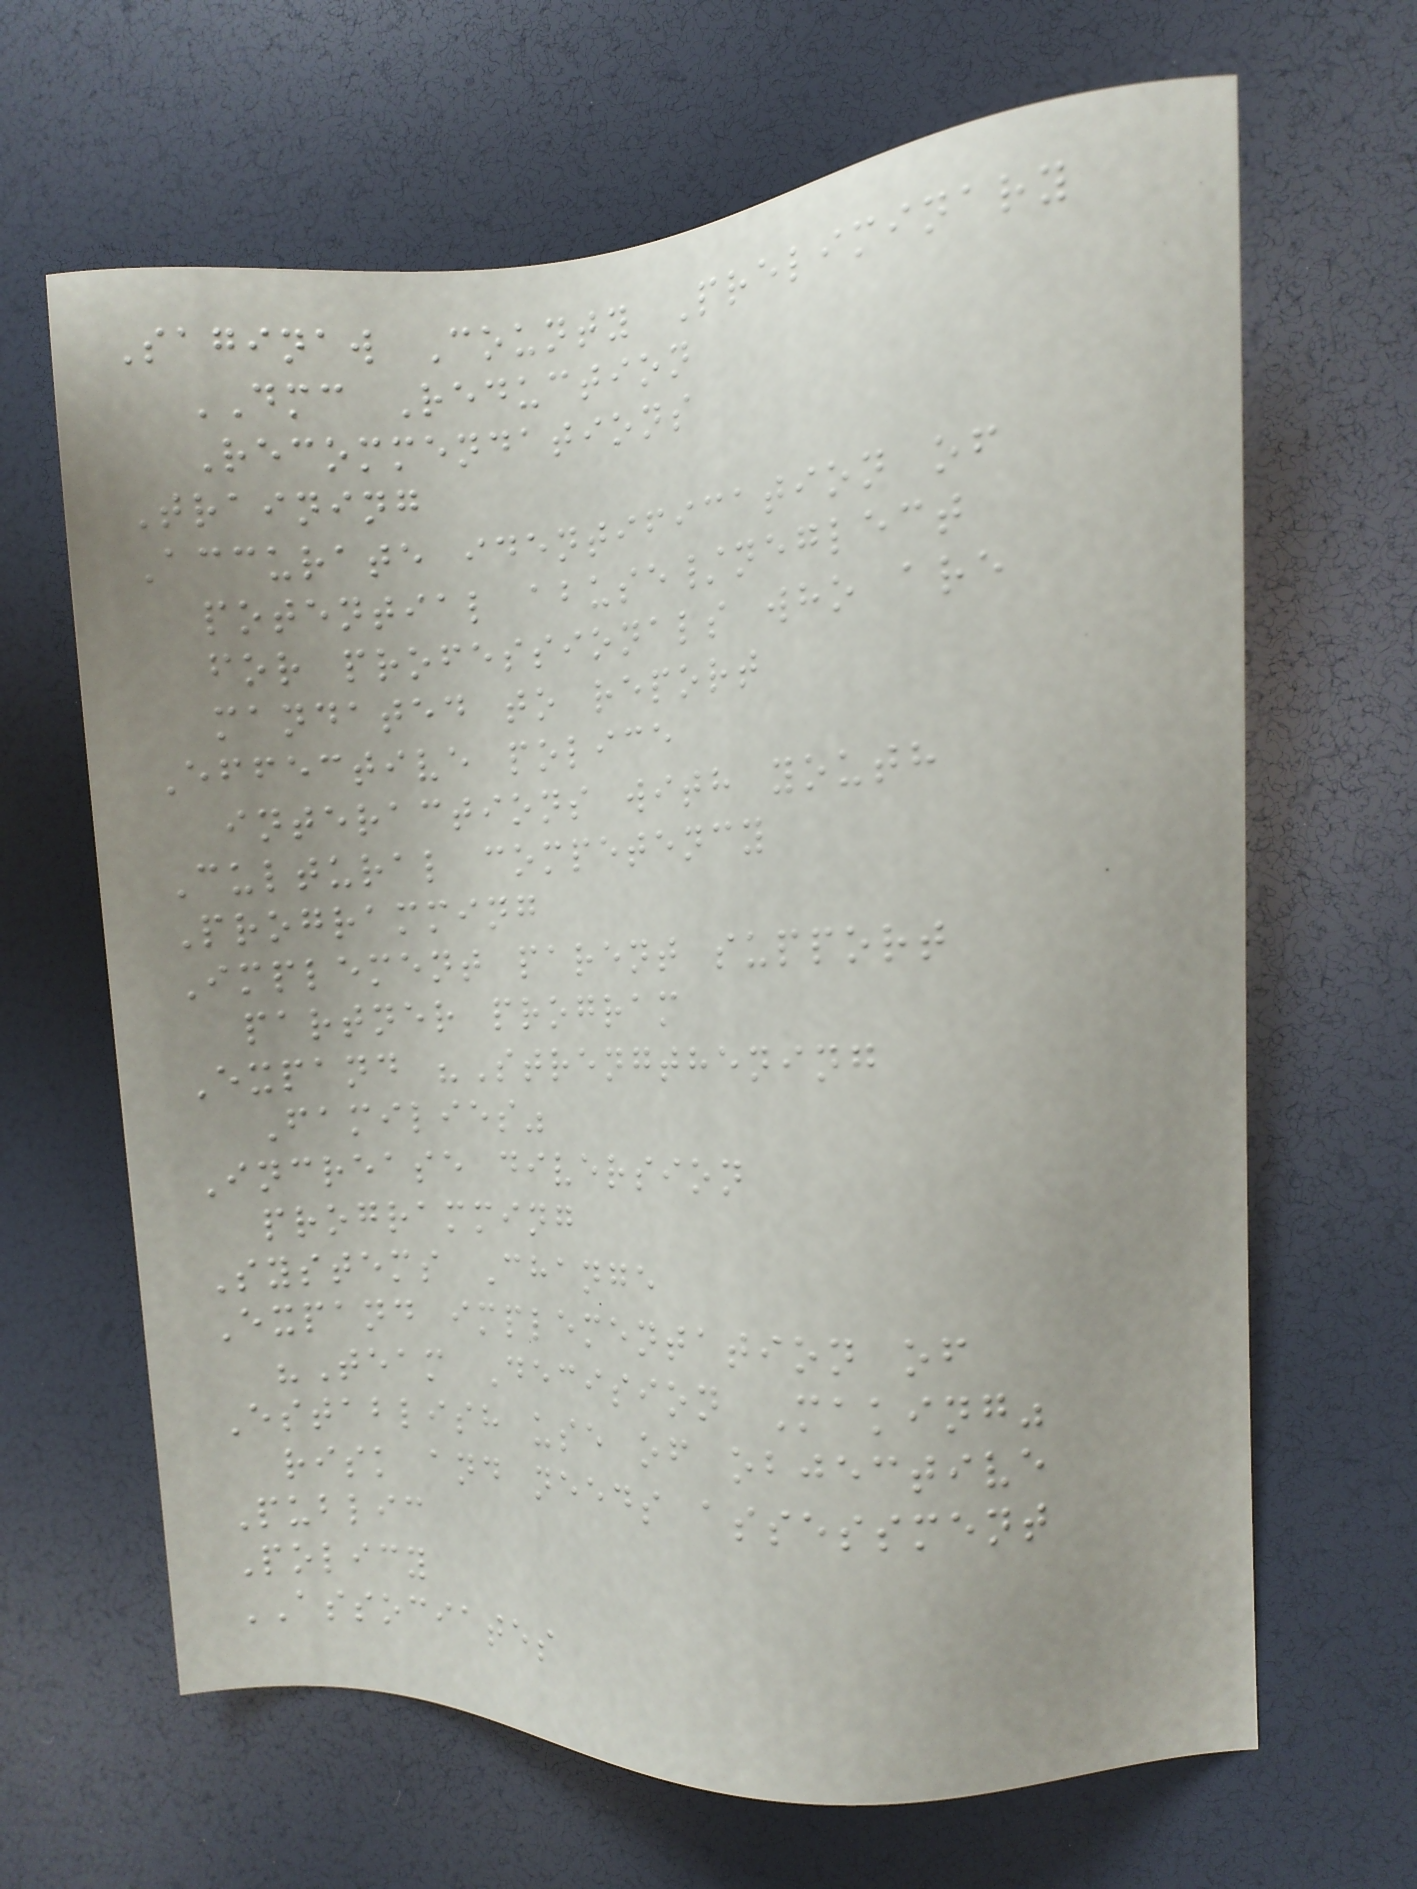Saginaw County Preliminary
DMC Reduction
Recommendations
Training
Accurate identification of
potential abuse/neglect
for professionals who are
mandated to report
Effective police
interactions with youth
Cultural competency
Programming
Implement parent support
partner program
Expand "Strengthening
Families"
Increase diversion
programming
Systems Change
Expand implementation of
"Team Decision Making"
Establish use of objective
risk and needs assessment
Public
Policy
ASSOCIATES
